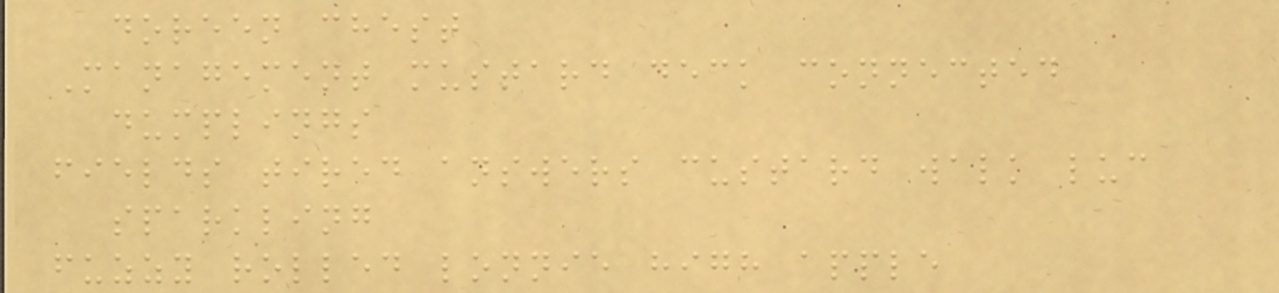doreen chest
Management mustard deck connected
dumplings
fields tired answers custard walk luc
sparkling
fuzzy rolled lonnie high apple
